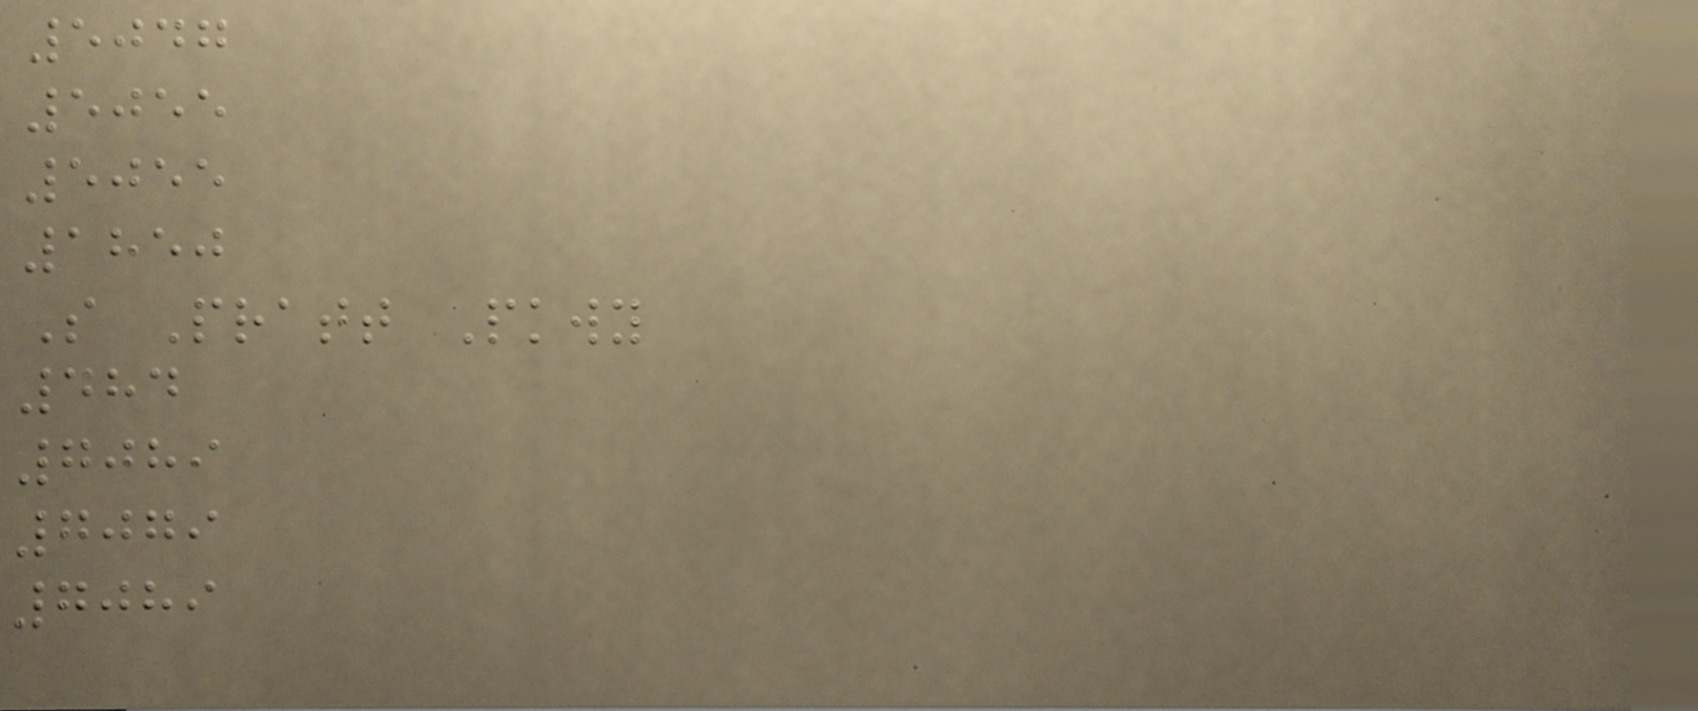5047
5055
5055
1850
S Pratt Pkwy
484
7089
7079
7089
